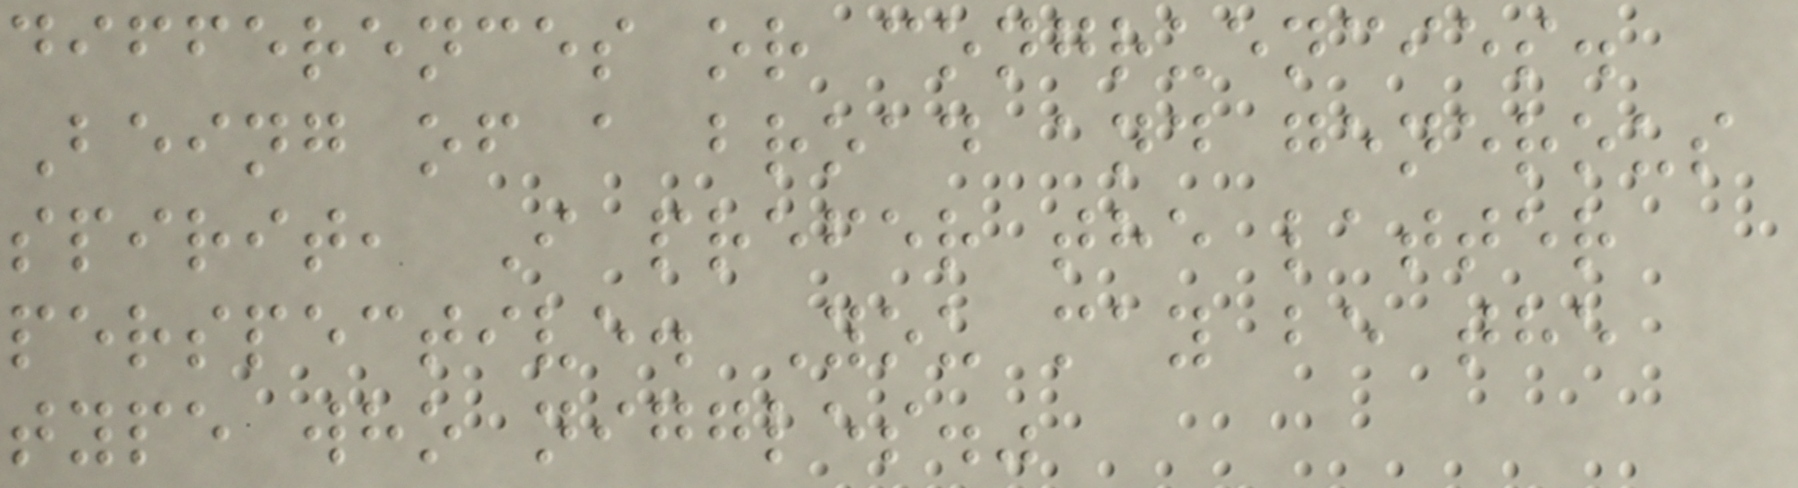differences or congruencies.
Being of a broad and generous
spirit, I prefer the latter
perspective. You may be the
type who niggles."
